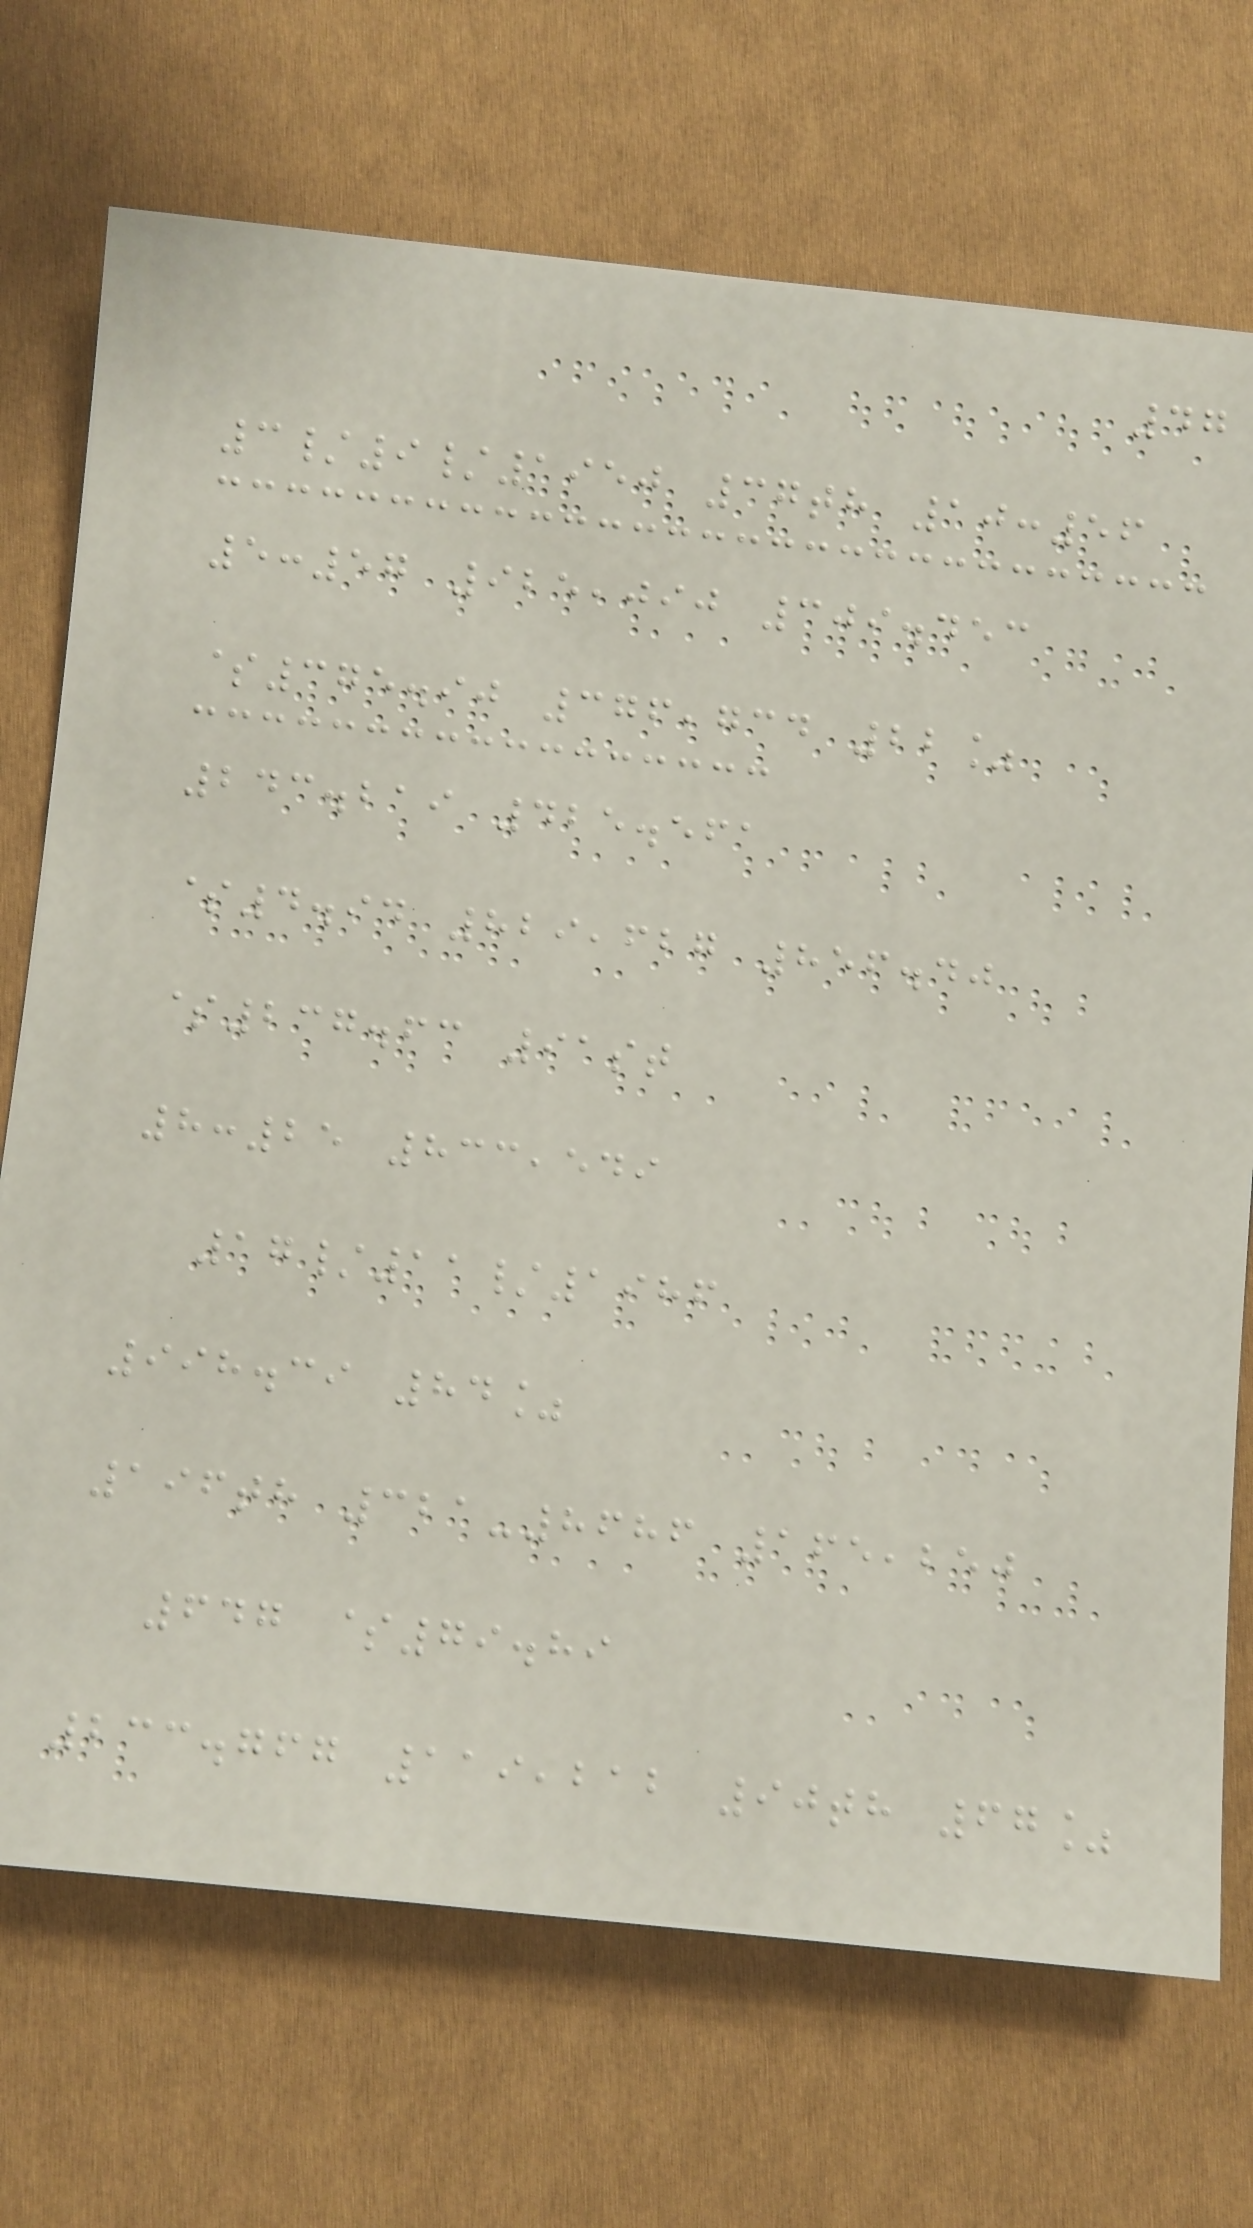47
3/9/1950 37th 10:56
5:57 925,090 309.453
$375.90 376,734 22%
243.219 425.561
$4.94 829,627 856.40
$237.63 91st
8:25 833,549
17/11/1986
998.39 84%
196th 321-8686 165,250
647 $79.89
233.767 119,212 90th 67%
